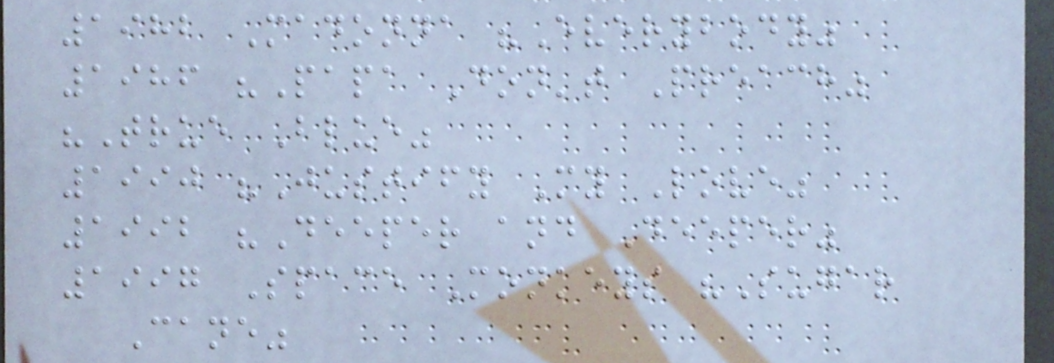1982 Madonna "Everybody"
1986 "Papa Don't Preach"
"True Blue"
1990 "Justify My Love"
1992 "Deeper and Deeper"
1997 Space Monkeys "Sugar
Cane"
